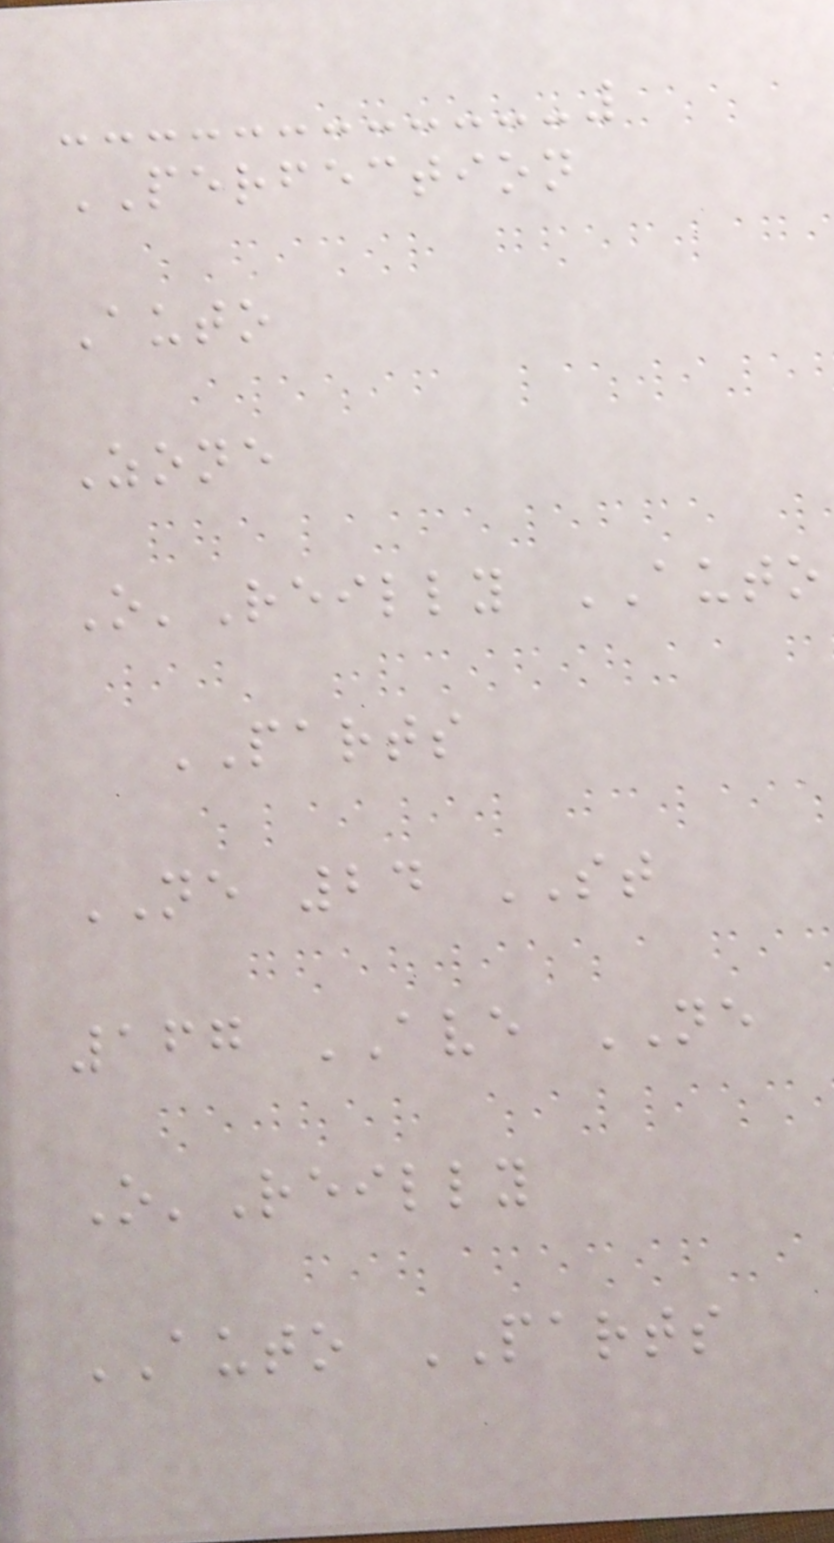PERFECTION
Auto
Zone
O'Reilly AUTO
PARTS
NE 24 ST
167 AVE NE
O'Reilly
AUTO PARTS
